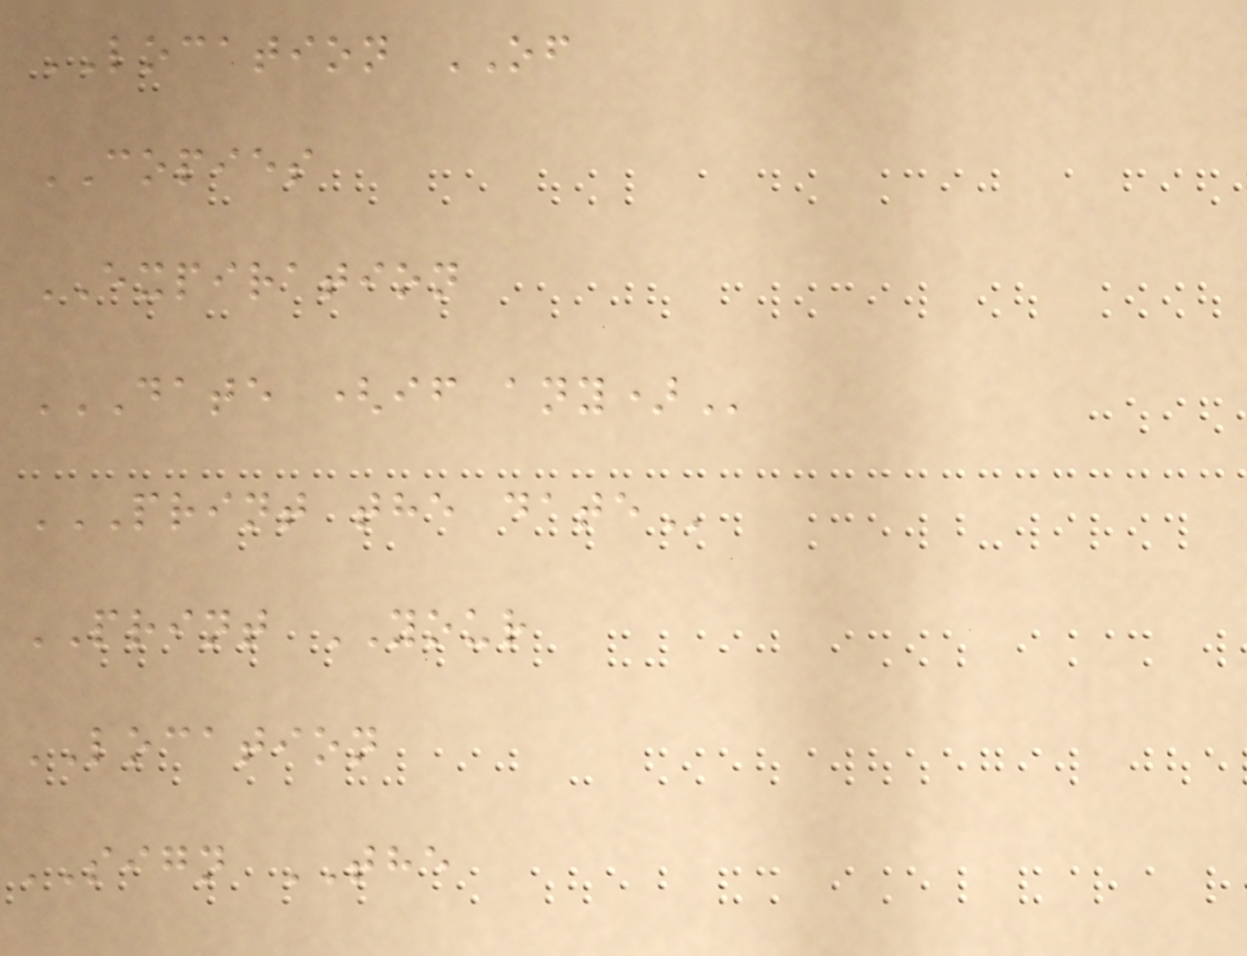LOCATION OF
COPIES
EXPIRATION
DATE (IF ANY)
PRINT THE DATE
PRINT YOUR
LOCATION
SIGN THE
